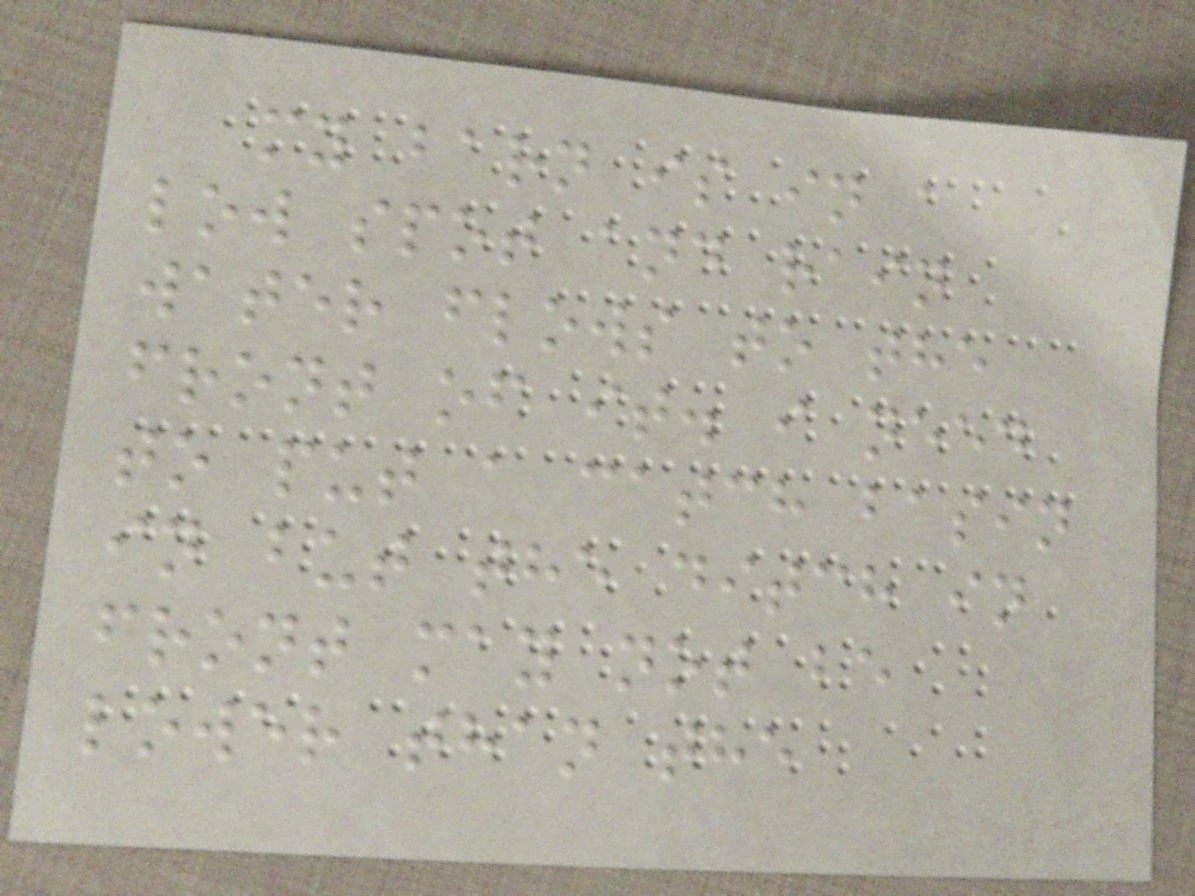my barn is in a
low spot and rain
water flows to the
front of it. i need
to put a catch basin
in but the ditch in
front may not be
lower than the
